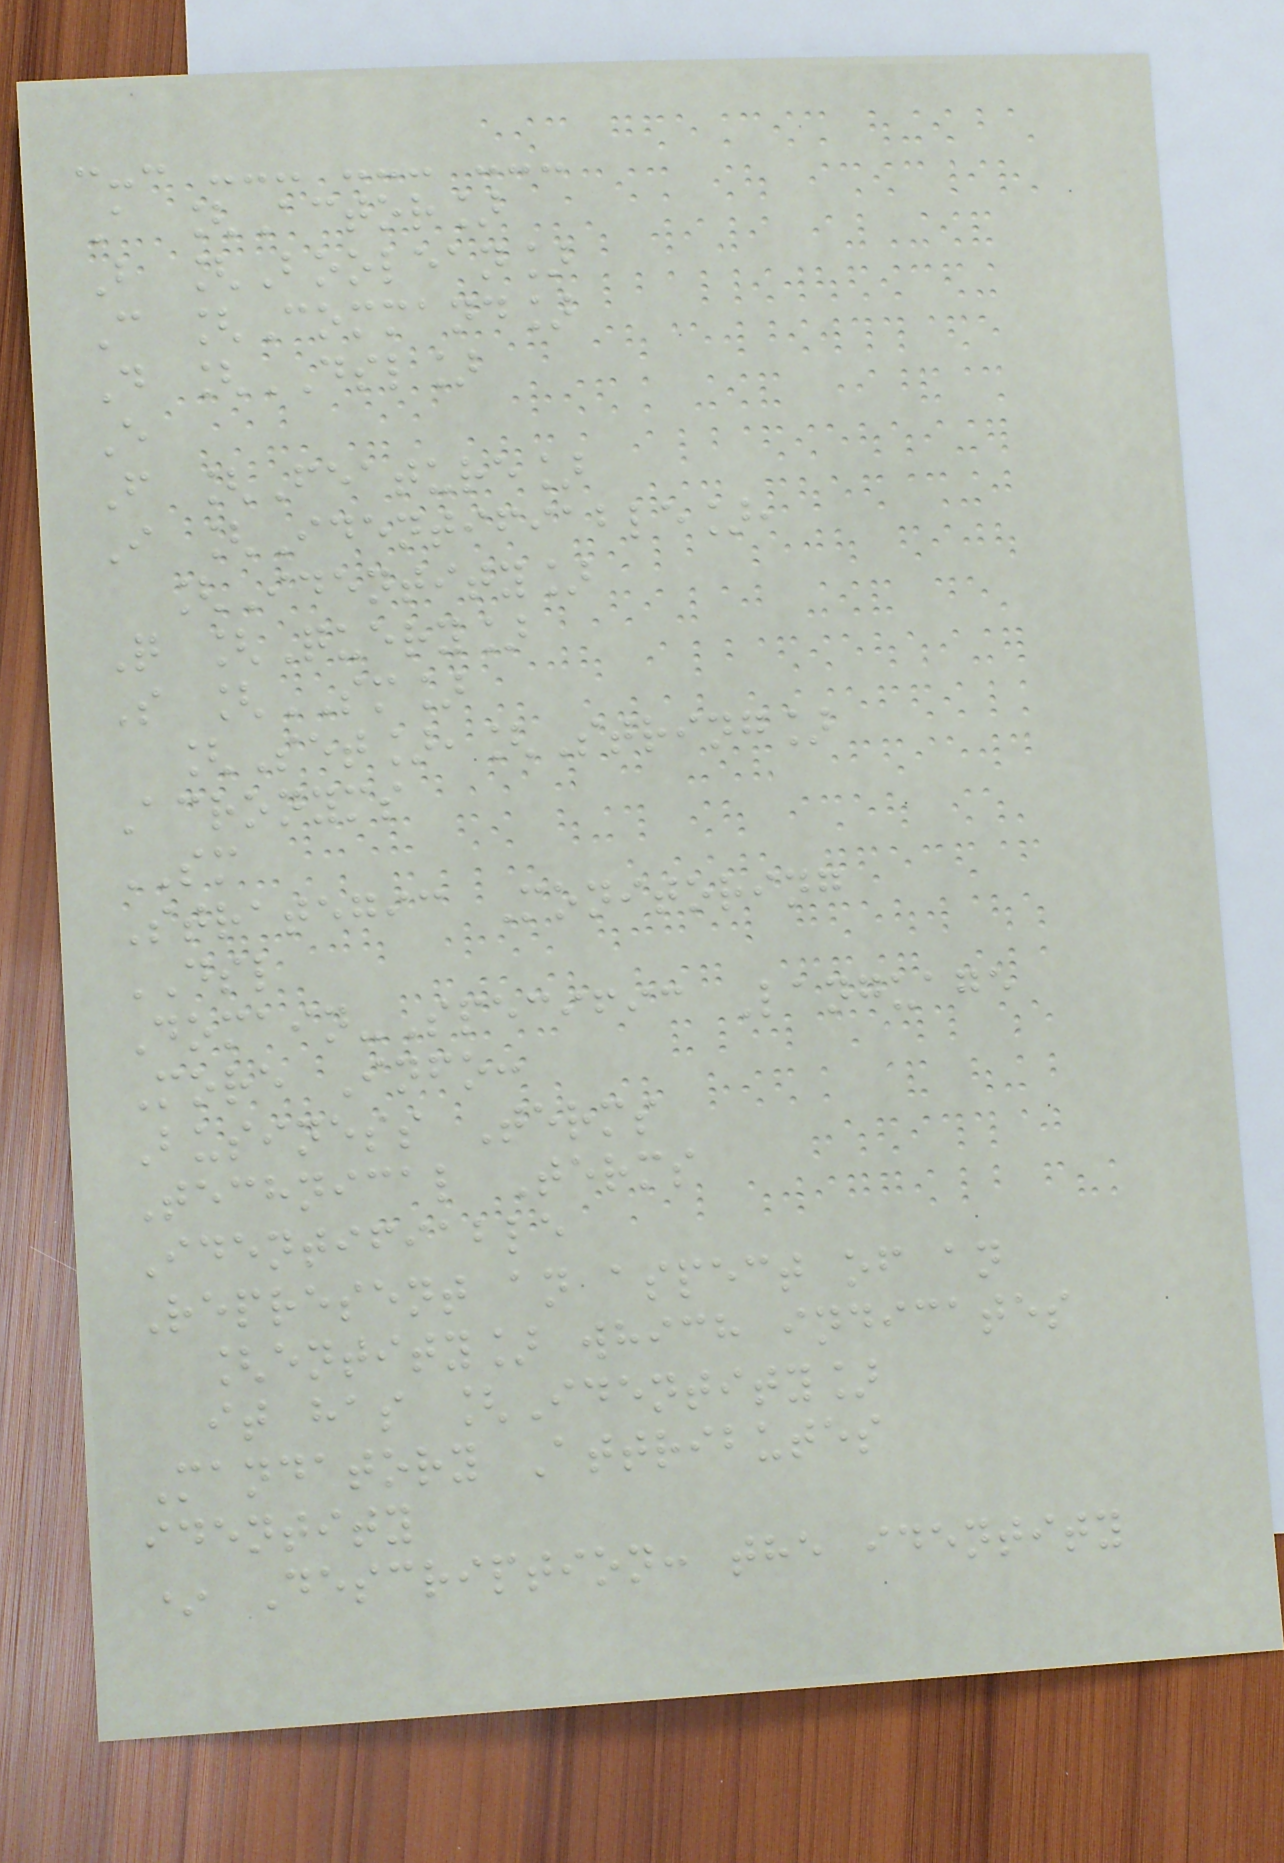:-: --- --- ---
A [Actor]
B [Boolean]
C [Command]
D [DSL]
E
F [Feature]
I [Identifiable],
[Identity]
Q [Query]
S [SM]
[Set],[String]
Acronyms
SM
Strategic Monitoring
DSL
Domain-Specific Language
More Info:
Business Terms
Technical Terms
Identifiable
Represent an aspect of an
[entity] which indicates
it has [Identity]
Mandatory Attributes
identity
* Description: the identity
